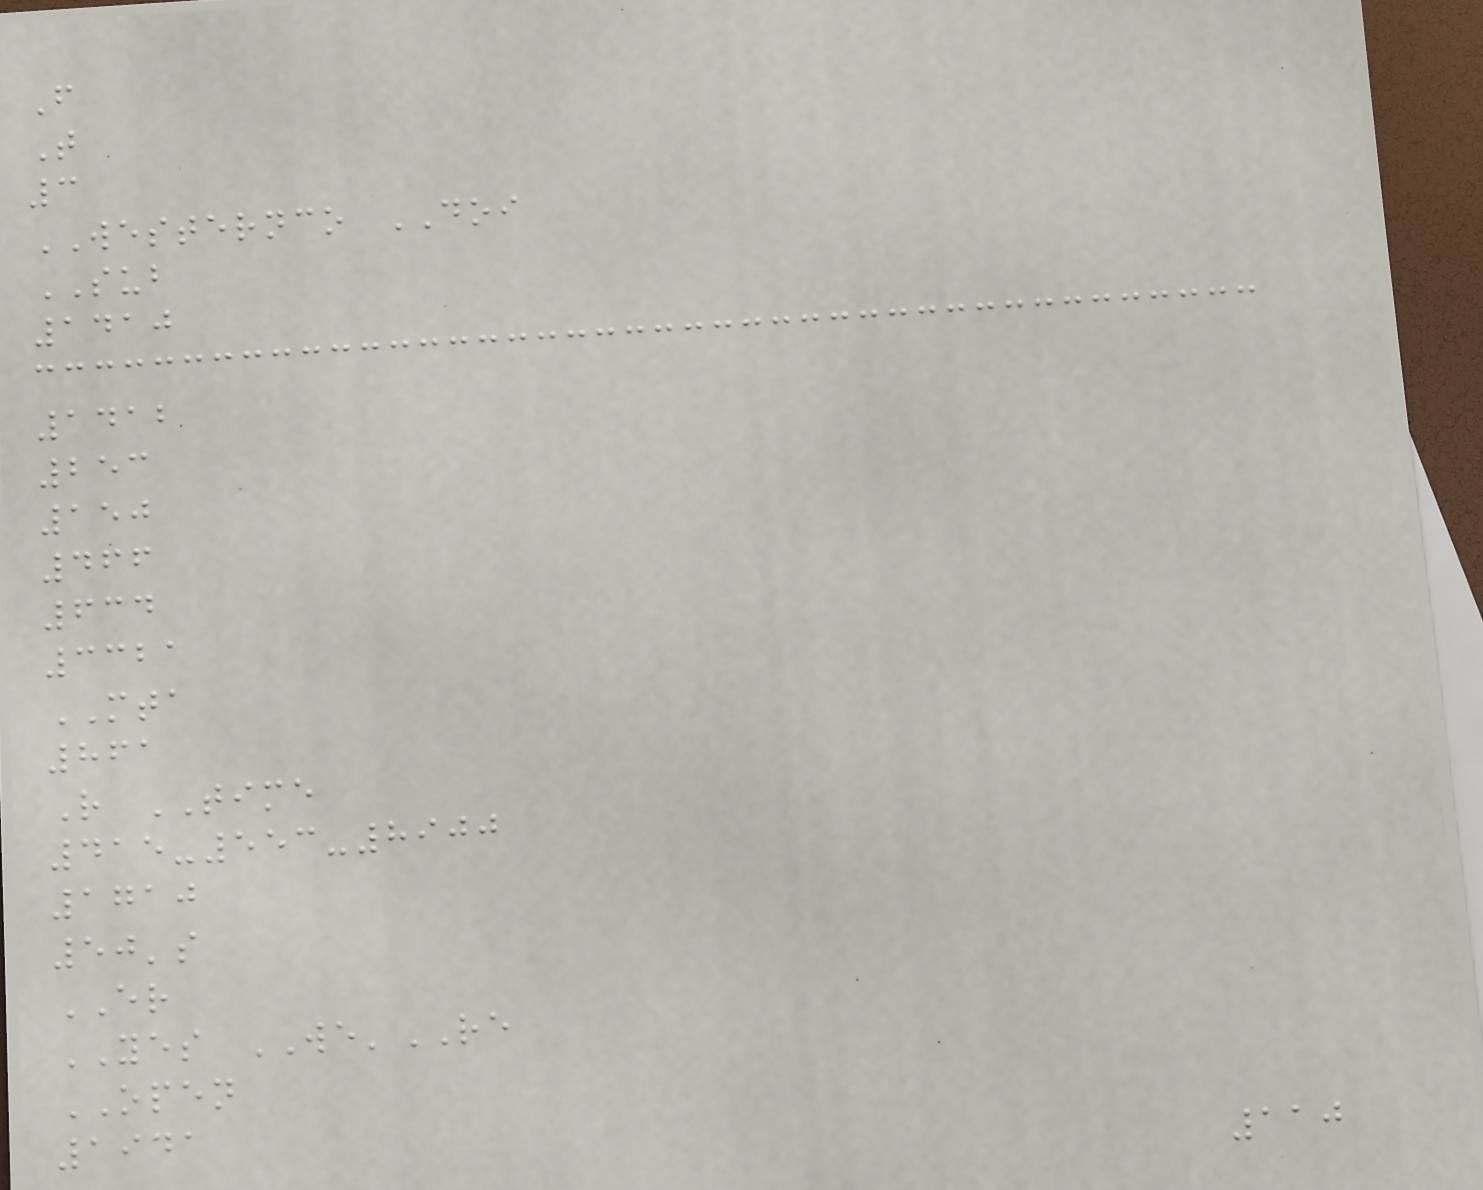F
T
3
WESTERNCO DOI
SUB
1410
1412
253
150
466
634
3321
MTA
861
R TIME
415-553-8900
1710
50's
ER
YES WE'RE
OPEN
1941
110
